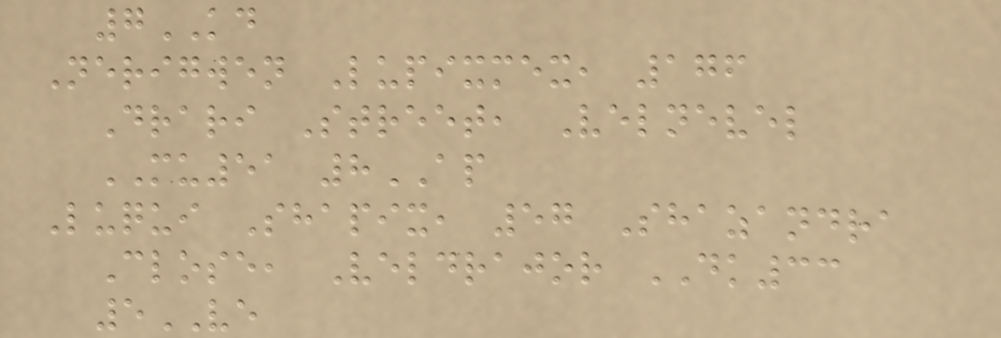7KD
Nerigwen Lupixmex, 176
Drari Street, Velnevel
MU51 8AP
Luqui Shapix, 57 Shazandra
Close, Veldrajor DK33
5VE
